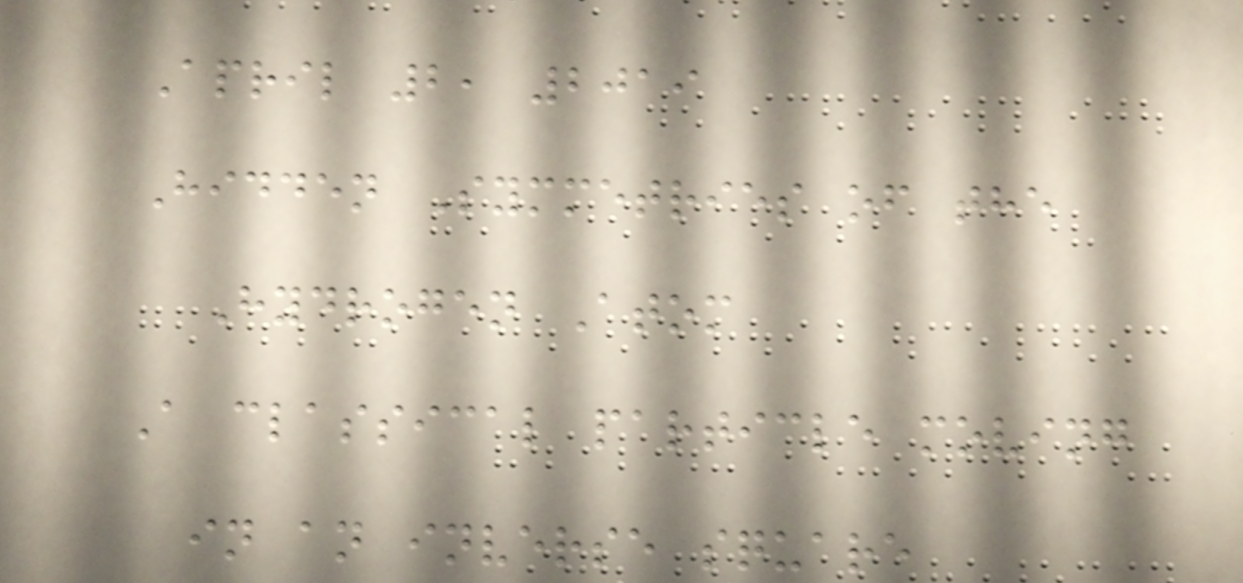April 2, 2019
Hidden Symmetries of the
Hydrogen Atom
A classical particle moving
in an inverse square
